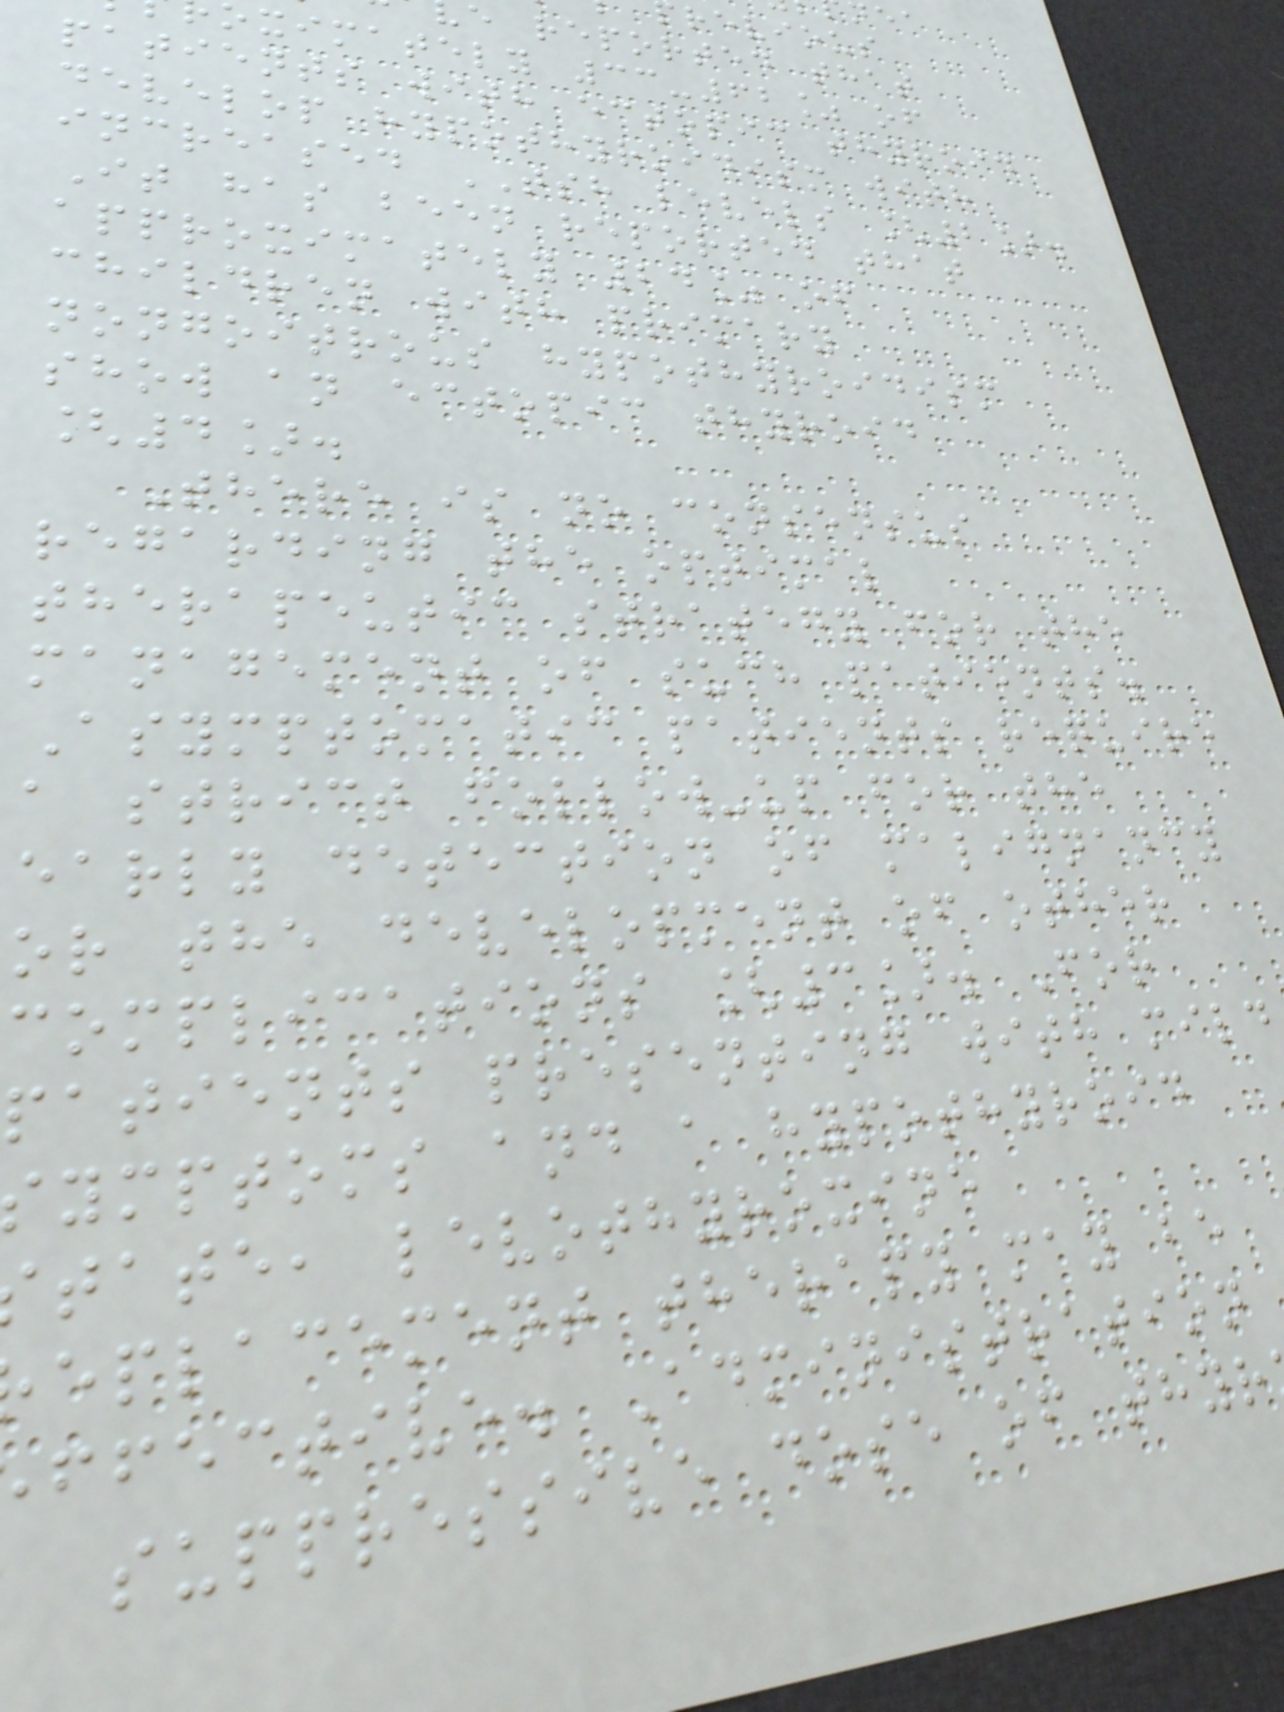revious
e reported that
oximately 33-62% of
patients with ectopic thyroid
develop hypothyroidism with
increased TSH levels [2].
It has been reported that
approximately 24% of
children with primary
nongoitrous hypothyroidism
show an ectopic thyroid
[4].
There is no consensus
regarding the optimal
therapeutic strategy for the
management of such patients.
Asymptomatic patients require
a strict follow-up for the
early detection of malignancy
or the development of other
complications [3]. For
patients presenting with mild
ymptoms and a hypothyroid
tate, levothyroxine
eplacement therapy may be
ffective. Administration
suppressive dose of thyr
